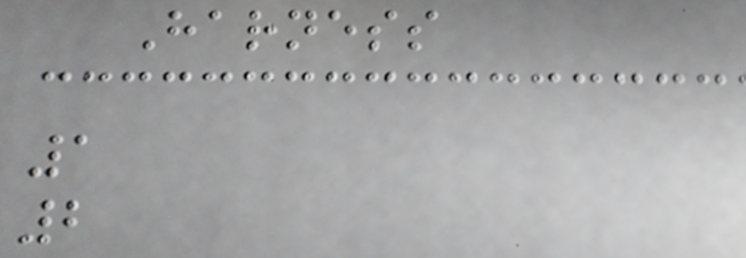Harness
1
2
